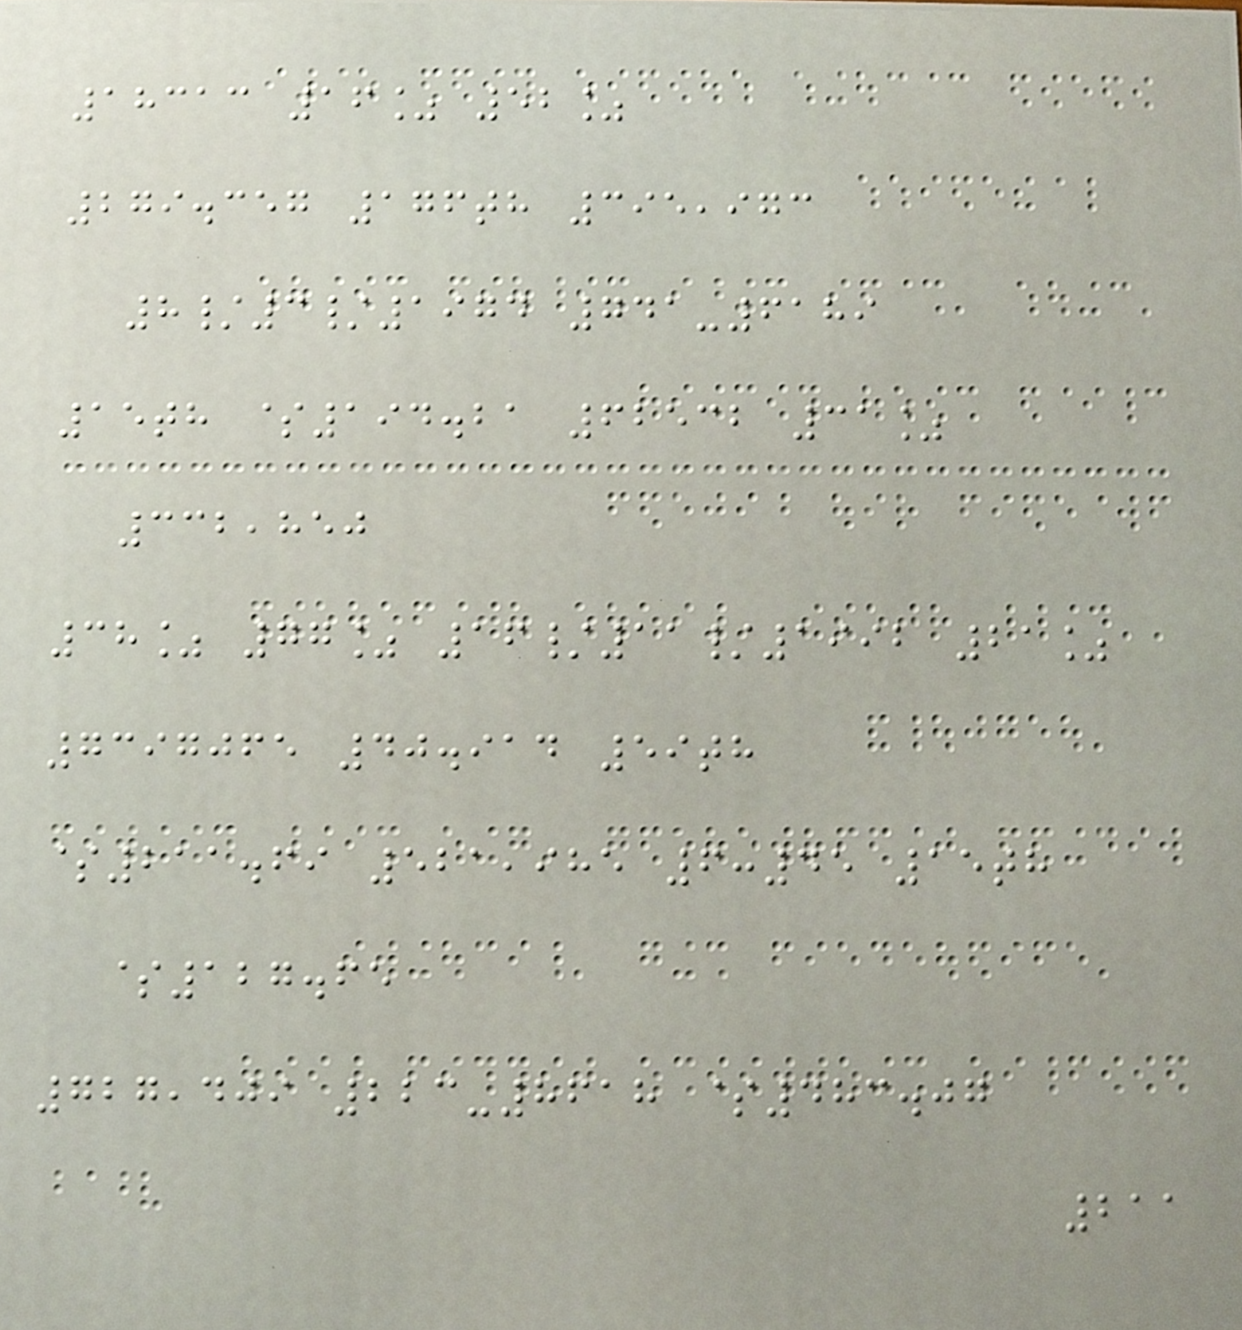18313 16% 52%
279.357 176th 395,973
8/3/1974 741-6189
15th $194.21 62532 31%
332,850
38% 77% 16/11/1992 21%
7397065 40.914 59th
$211.69 521,985 6:45 15th
$127.65
727,409 223-8618 $483.07
211
